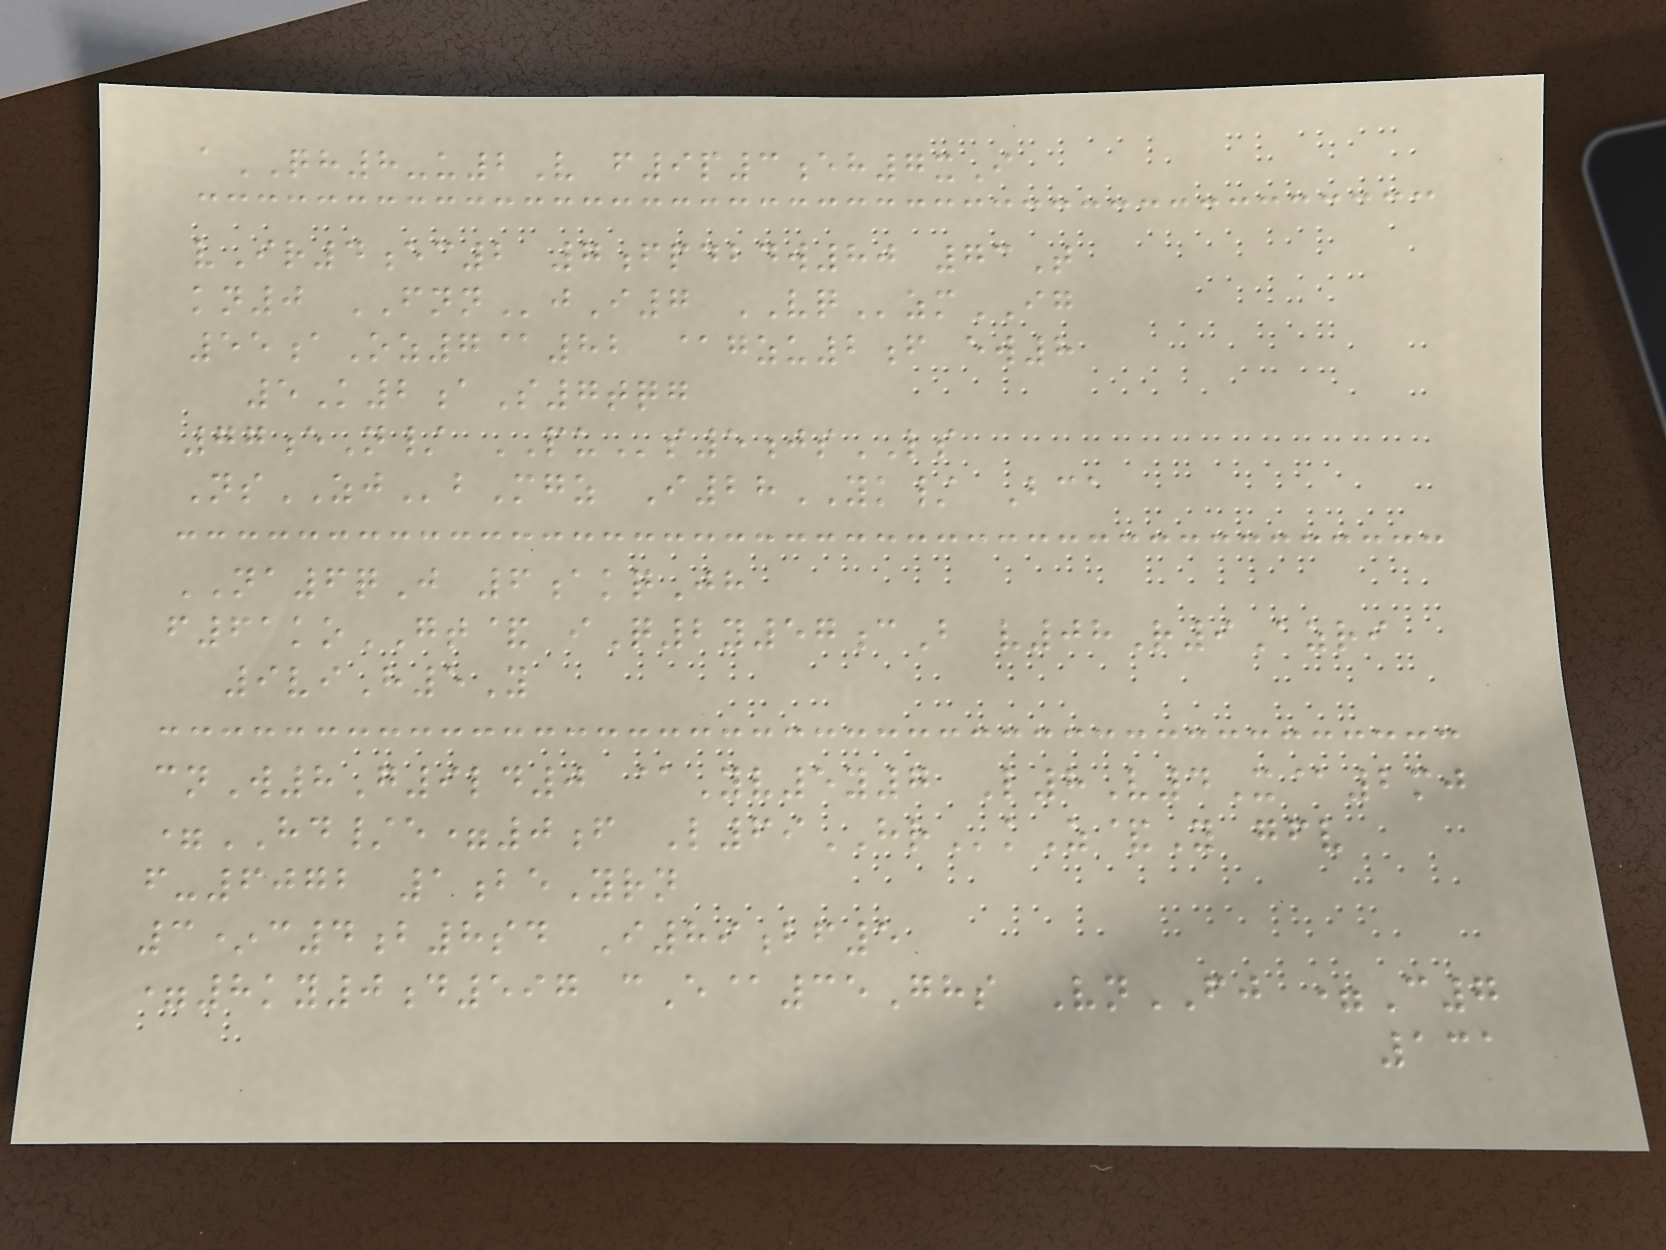aQH8-u2V f9p3eh7xI
vIr4ec2 7fpdbdw80 73T
kn0 FNNjI7 VQzmIG
55aOz7@82 @gzu2f ew8
5K2aS7tqg
77eN/ PUs5jsLS
NsZJbMgz I28YK/ Bca
NA6qJ 6akqJh
f61koGT& iQ2y57cB v08R9Azri
9viH5Y
cnW8G9ld0 @Yv5y7 L8V4X@2mj
=HD/e=0f L69HRkZ&Y gfv
f-6072 1beYrn
3*c4b8sd I89bf5
=8ky0d597 cE@35Ghs VnFJ =C7
131
